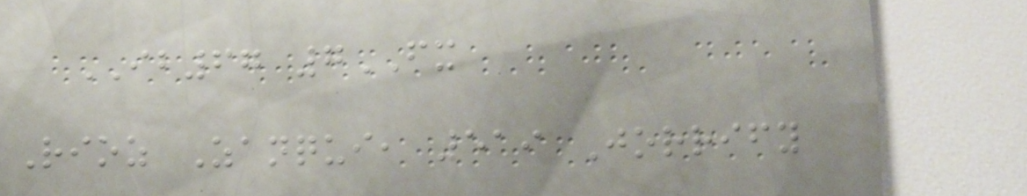IB67 7FX
Rioz Zanqui, 519 Jorrify
